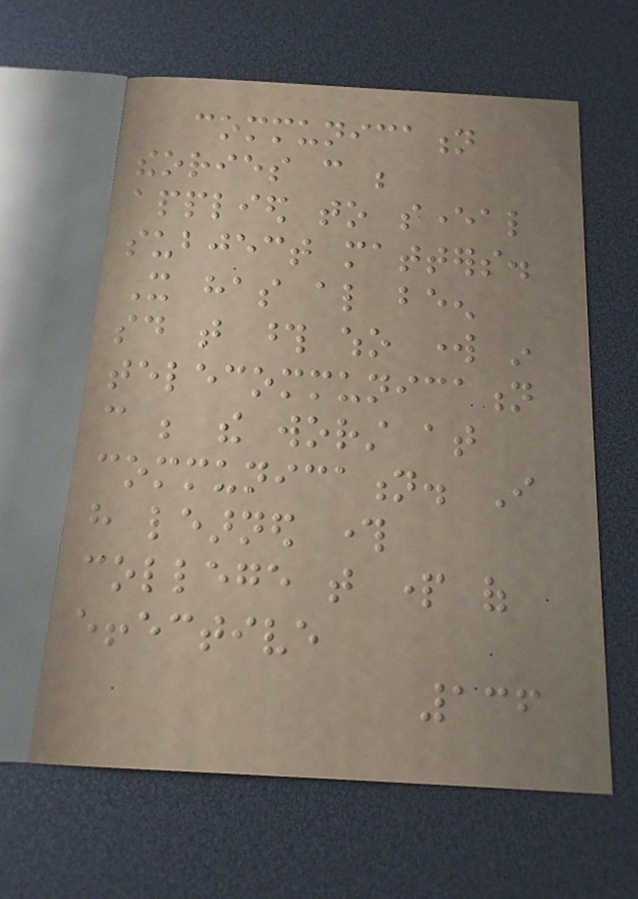communication
theories can be
applied to several
subject matters.
It has also been
said that those who work in
telecommunication
can be the worst at
communication. I
have learned through
college that part of
effective
136
